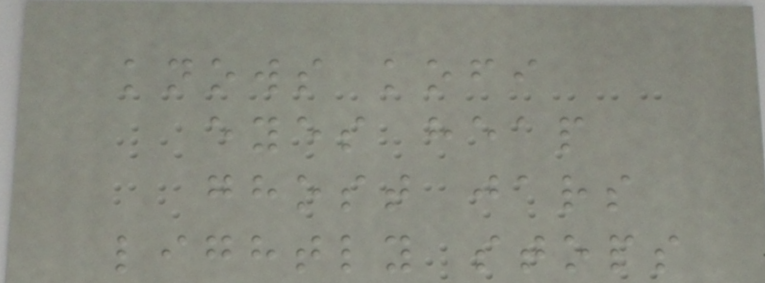knows kofi
eyes heap
ghost jars
lightly stops
